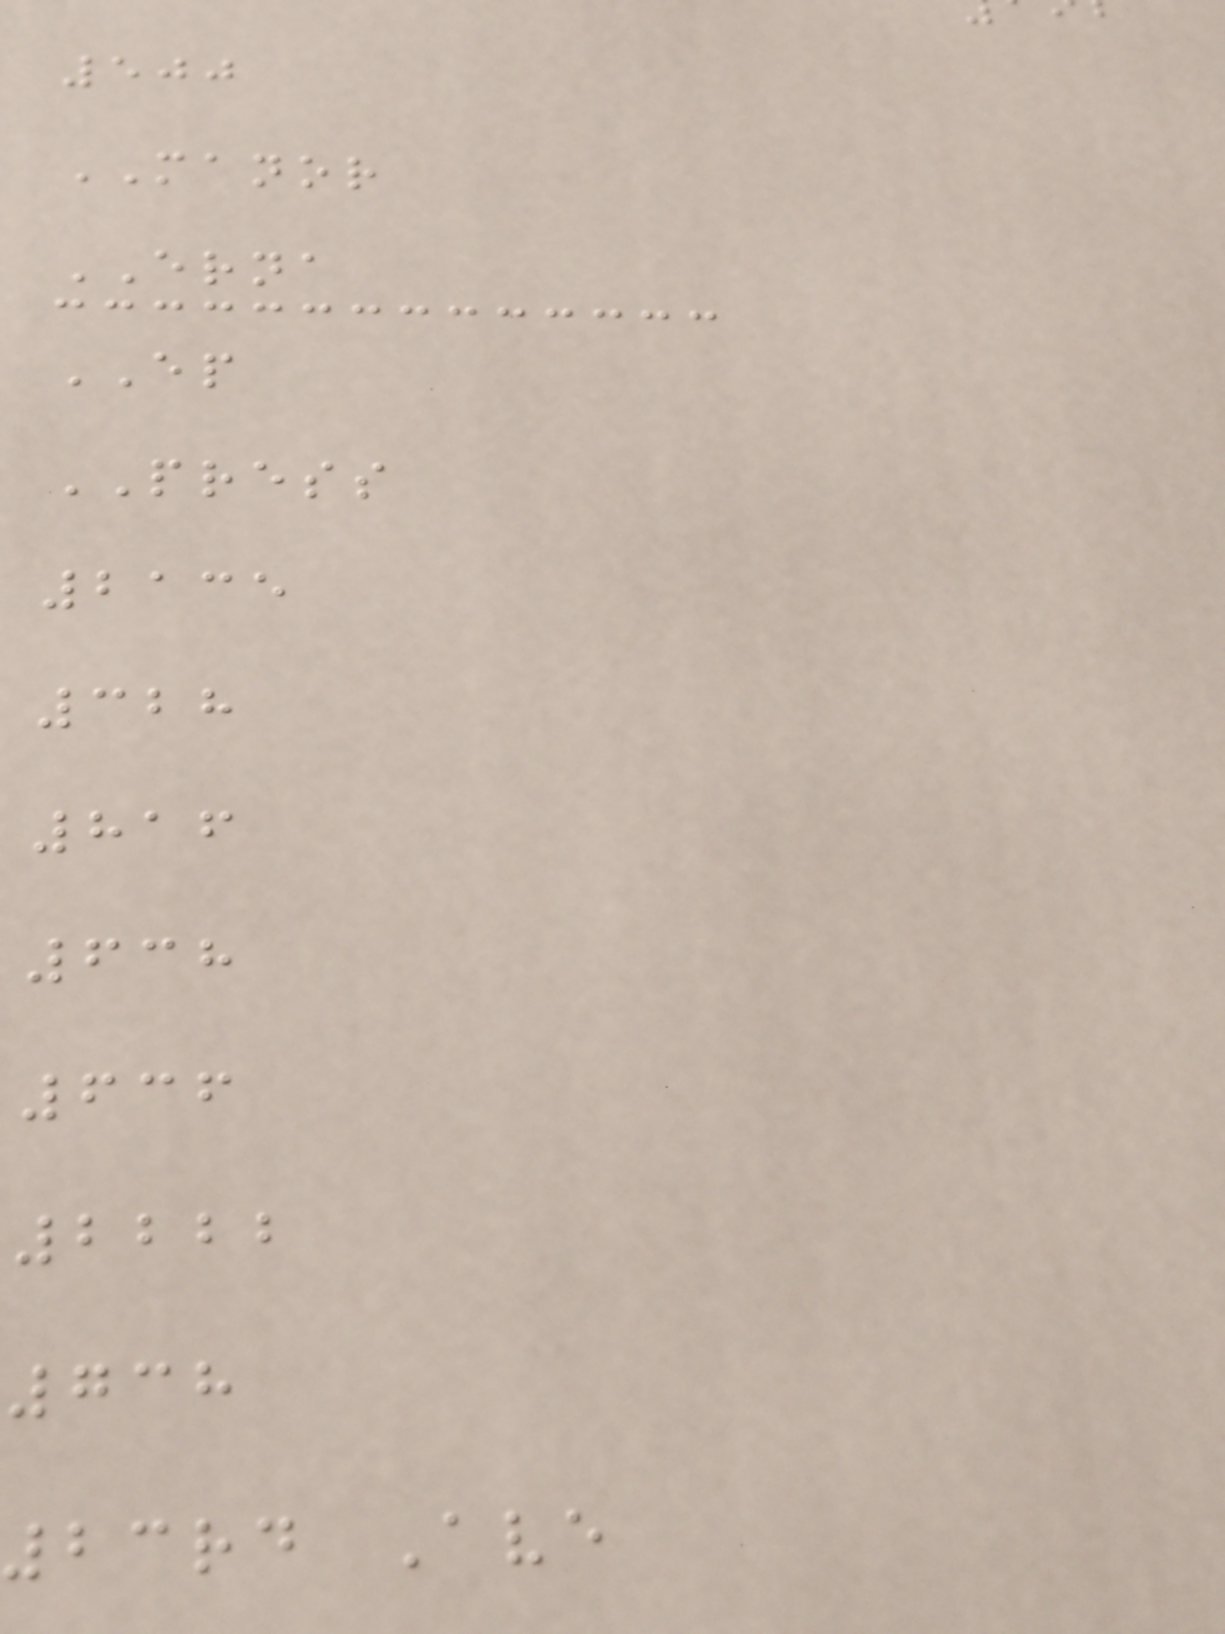500
MANOR
ERNA
EP
PRESS
2135
328
816
638
636
2222
738
23rd Ave
